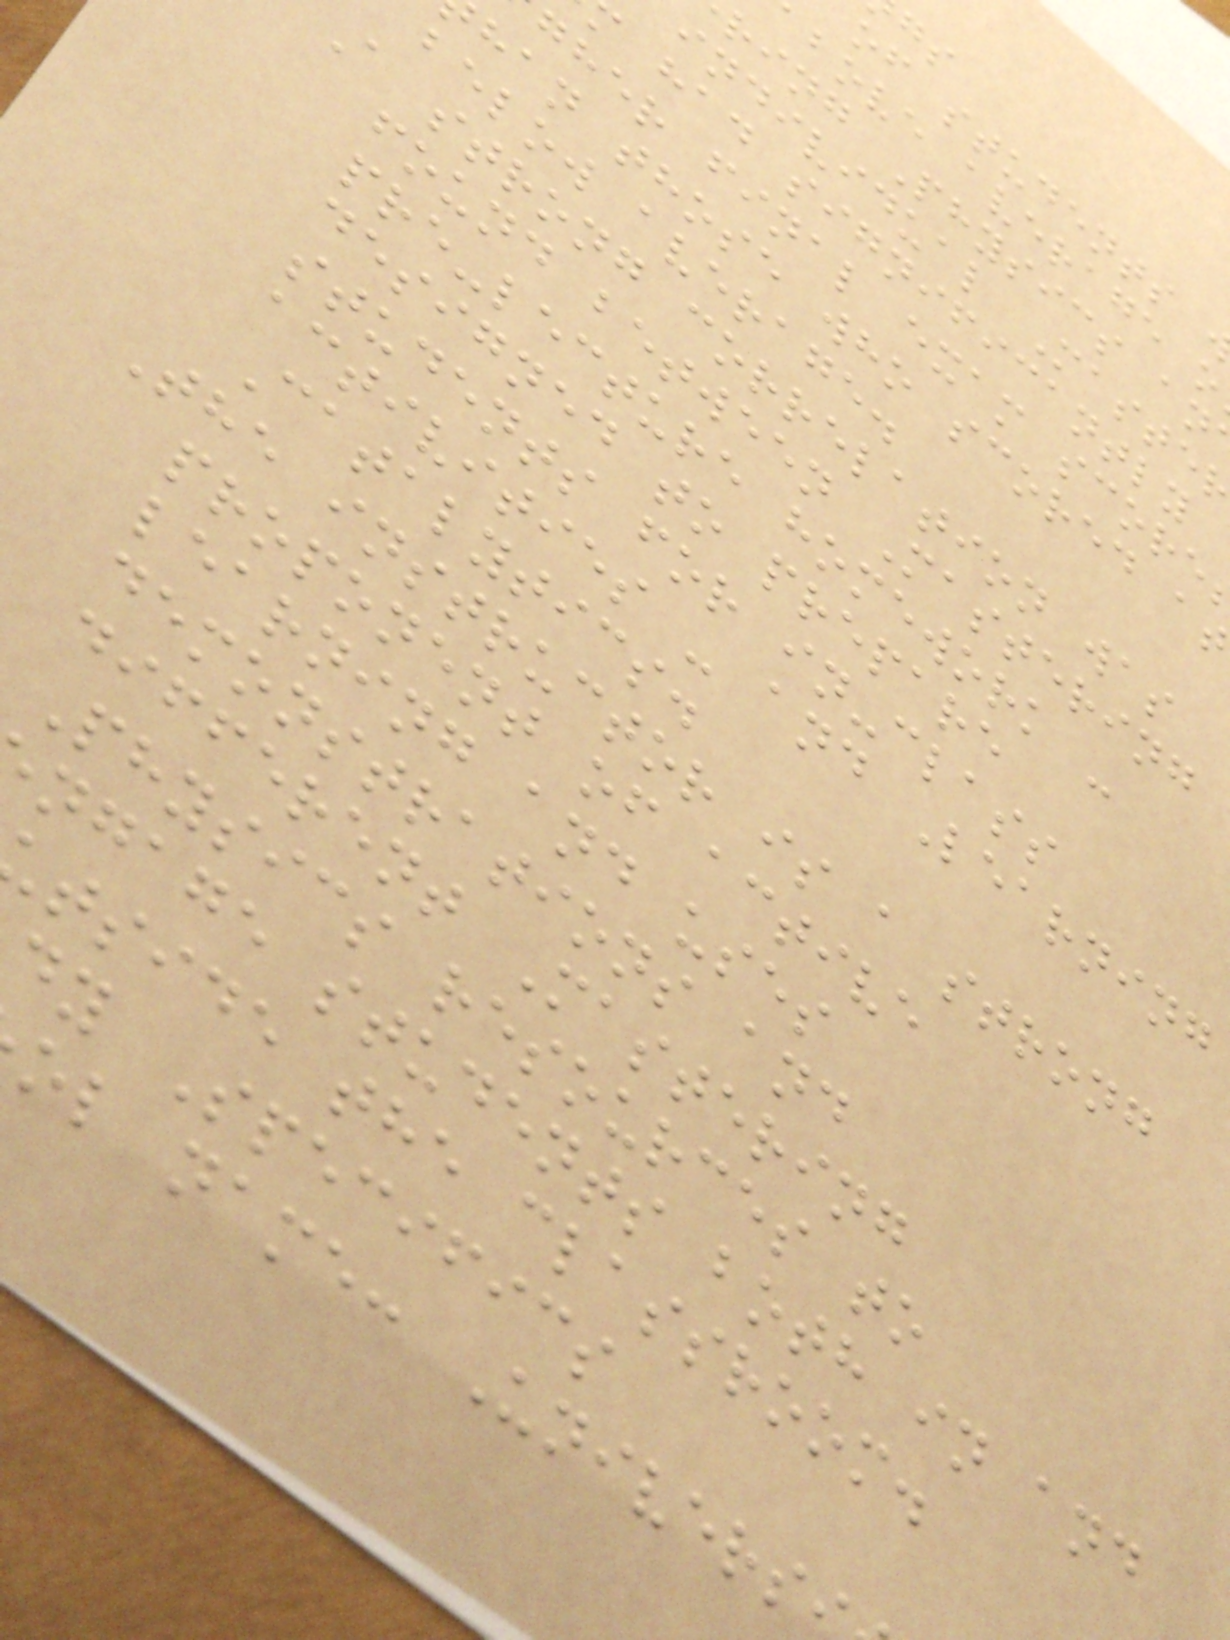of students
bove average o
ring Physics an
individual Maste
had significantly
gher final exam score
han those who scored at
below average.
A strong correlation was
found between Mastering
pre-lecture homework -
designed to prepare
students for in-class
activities - and Learning
Catalytics.
The instructor is a strong
proponent of active
learning and uses
demonstrations and
different Mastering
Physics resources to
ngage students both in and
tside the classroom.
dy Specifics
ol name: Univers
